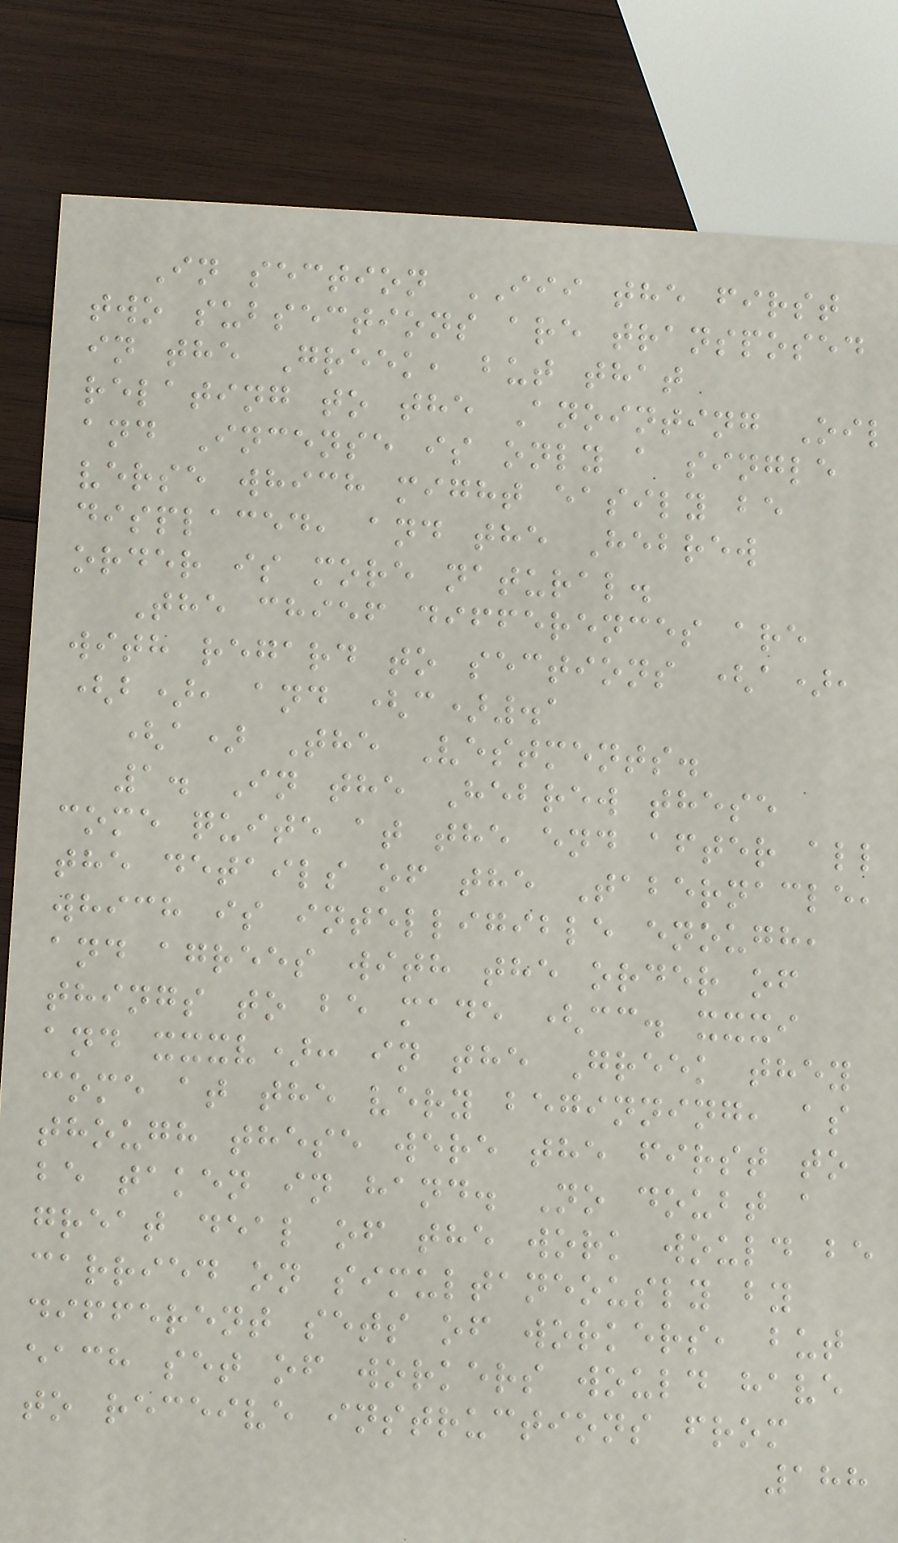In section III the first
two subsections are transposed
in the Greek, but that
relating to the Anointing Oil
and Incense is only a single
verse which might easily be
displaced, and the Hebrew
order is more natural.
The chief differences are
with regard to sections (a),
(b), and (c).1
(a) The Vestments.
1. In the Hebrew these
come quite at the end after all
the details of the Tabernacle,
which is intelligible enough,
and agrees with the order of
things to be made (cc. xxxi
and xxxv): in the Greek they
come at the very beginning, as
though these were the first to
be taken in hand. No doubt a
great deal of the work would be
carried on simultaneously by
different sets of workers, but
each set of workers would have
to receive instructions from
188
